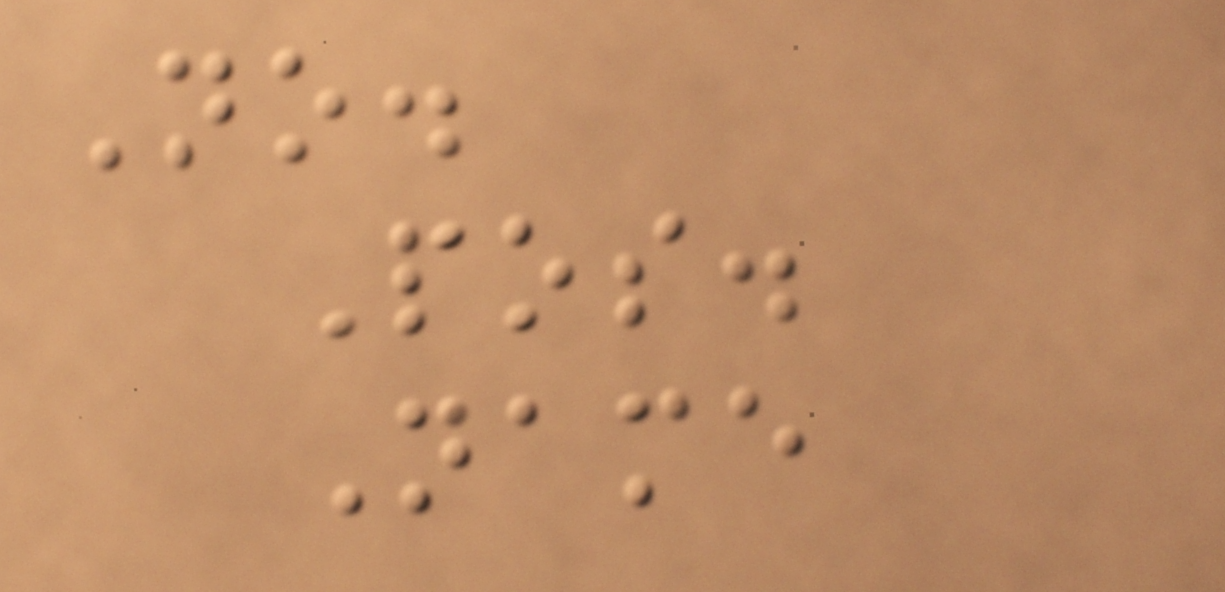No.
Pos.
Name
